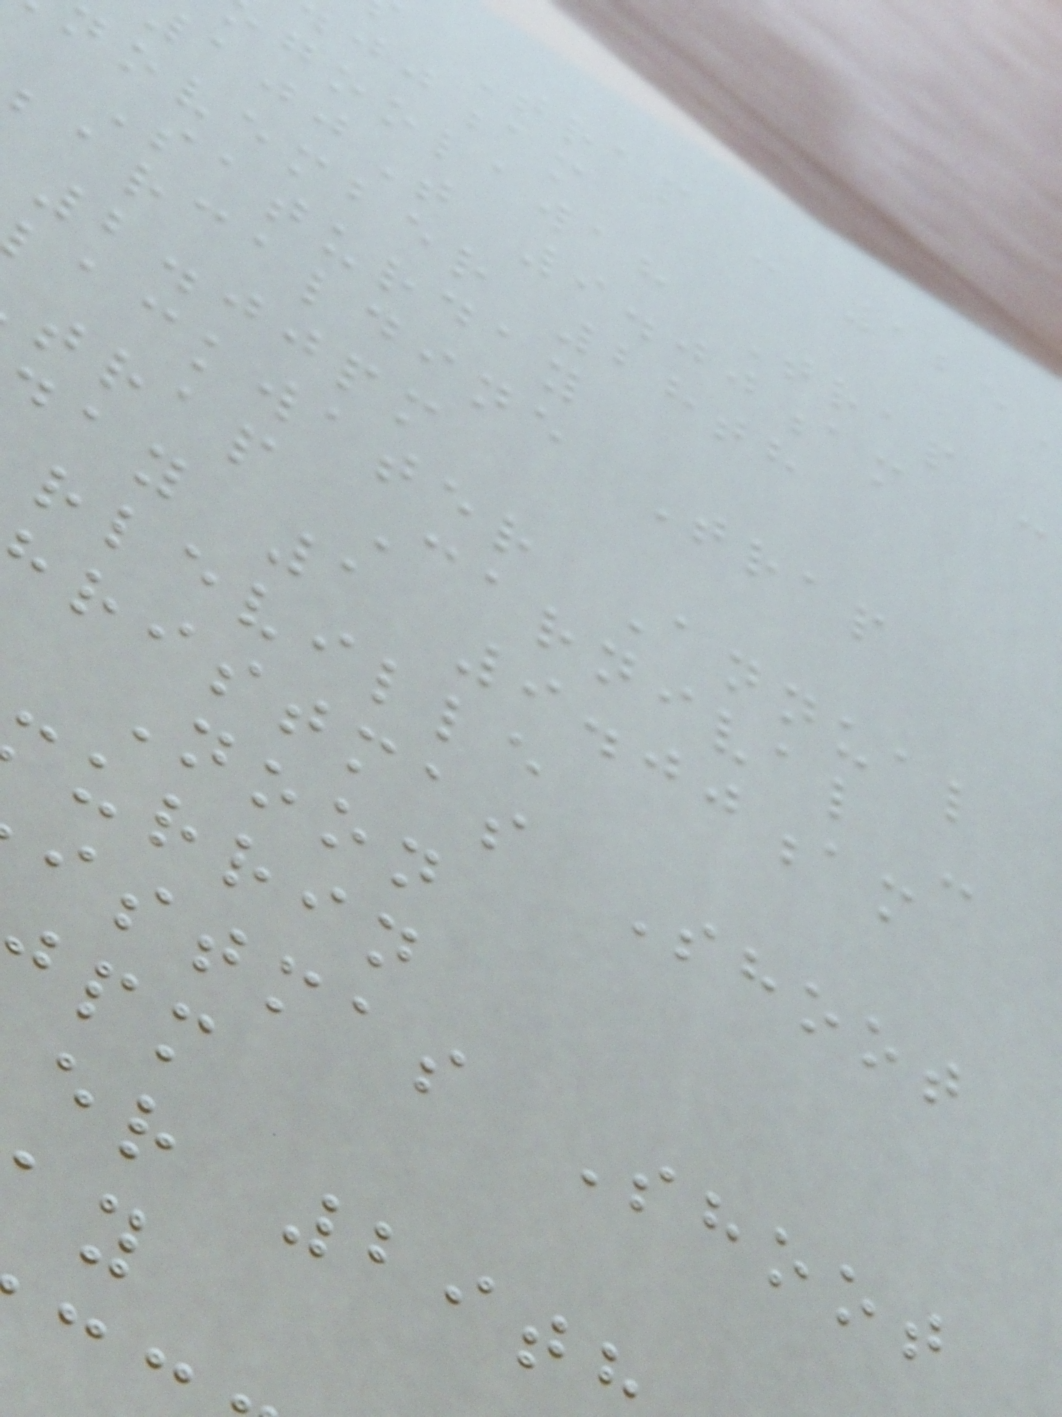Trap - 125
goolawah Trap -
T 9.00am
november 28th
Saturday
barcaldine Trap
2.00pm
ackwater Annual
trap Carnival -
ay 1 9.00am
rleville
ristmas Shoot
Noon
urrin
istmas Shoot
er 29t
